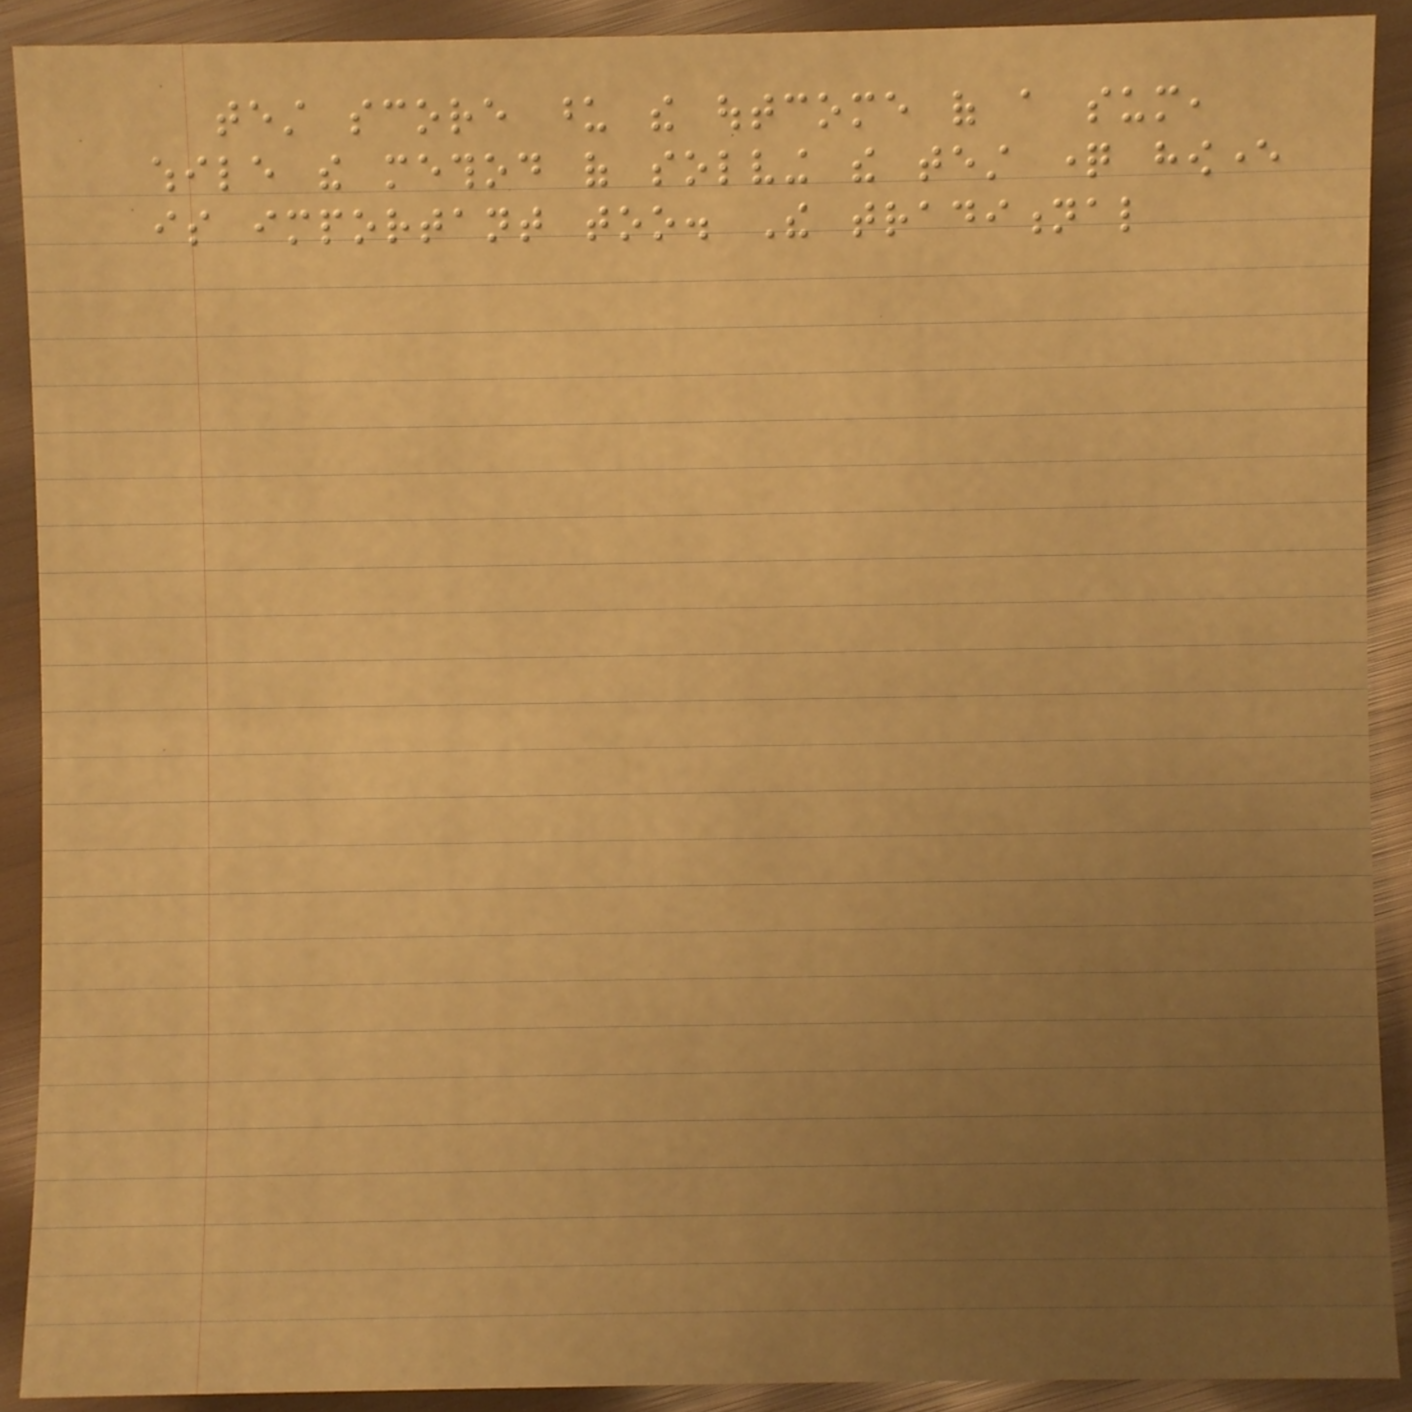test score upon the outcome of a sum,
while the method of solving the test question however
is important too. The traditional
